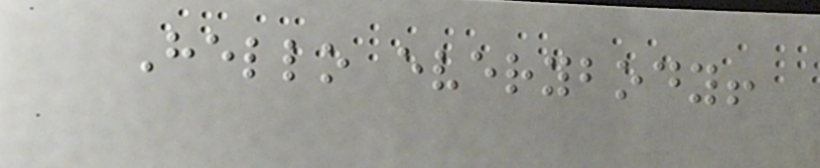Hello everybody!
